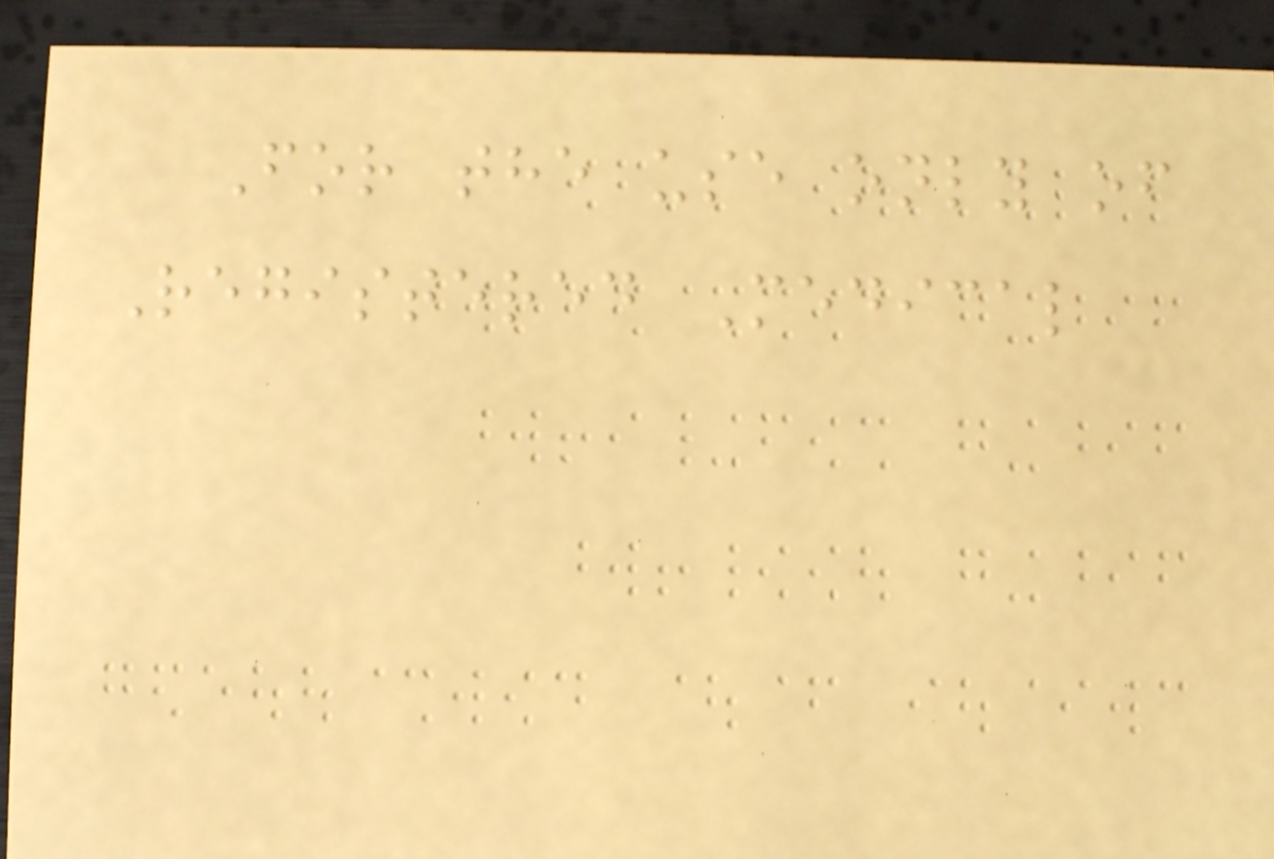For the use only of
Registered Medical
